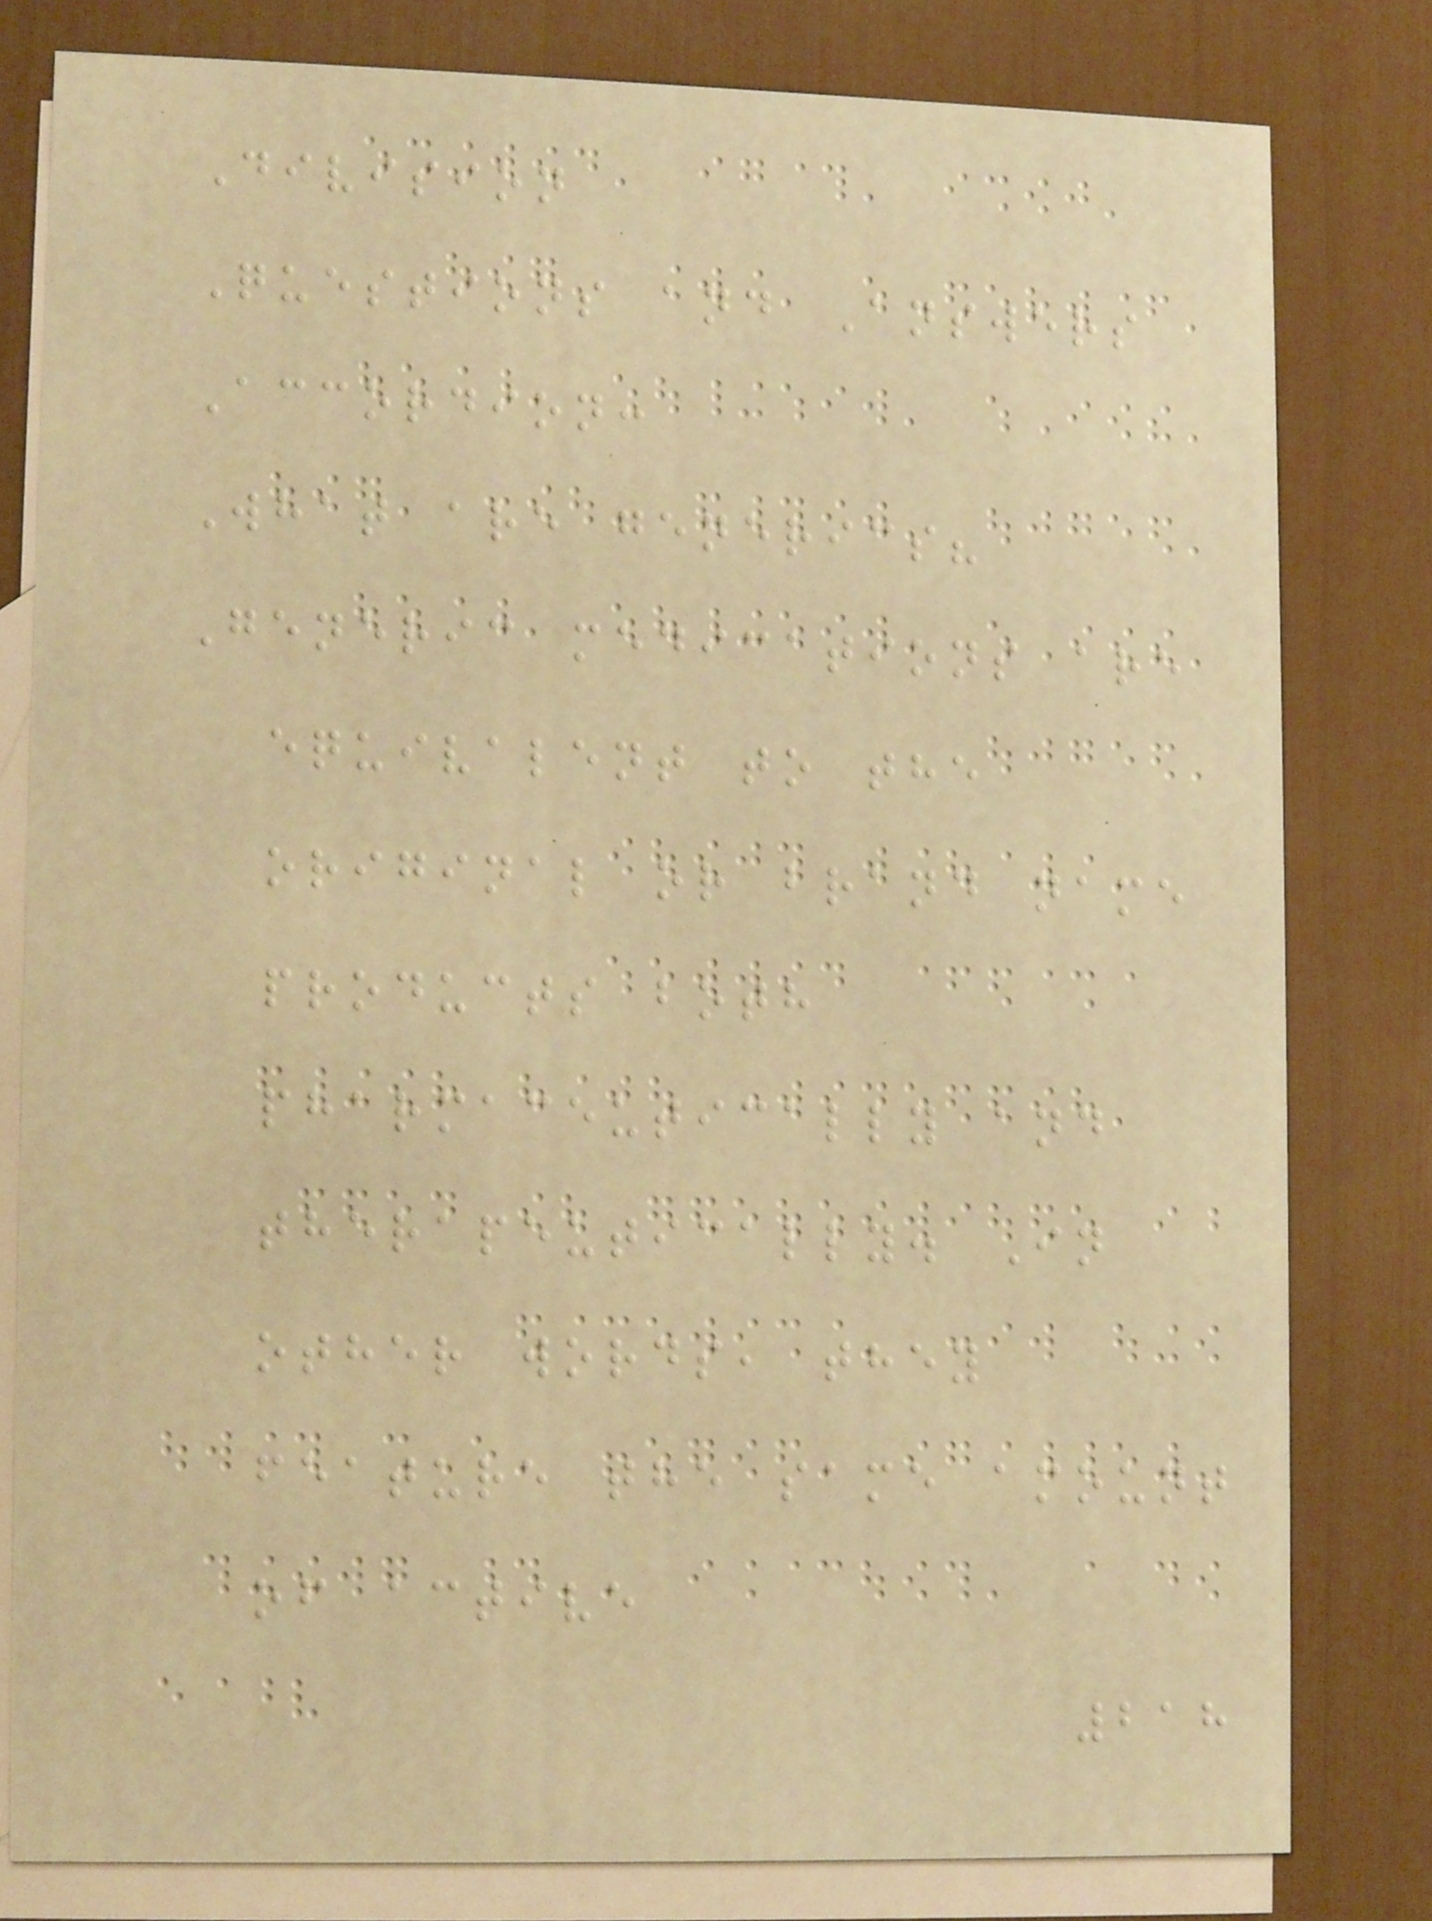Division
Questions and Answers
Accordion:
What are generics?
Generic medications are
equivalent to the
original or brand name
products both
pharmaceutically and
therapeutically. In
other words, they
feature the same amount
of active
218
